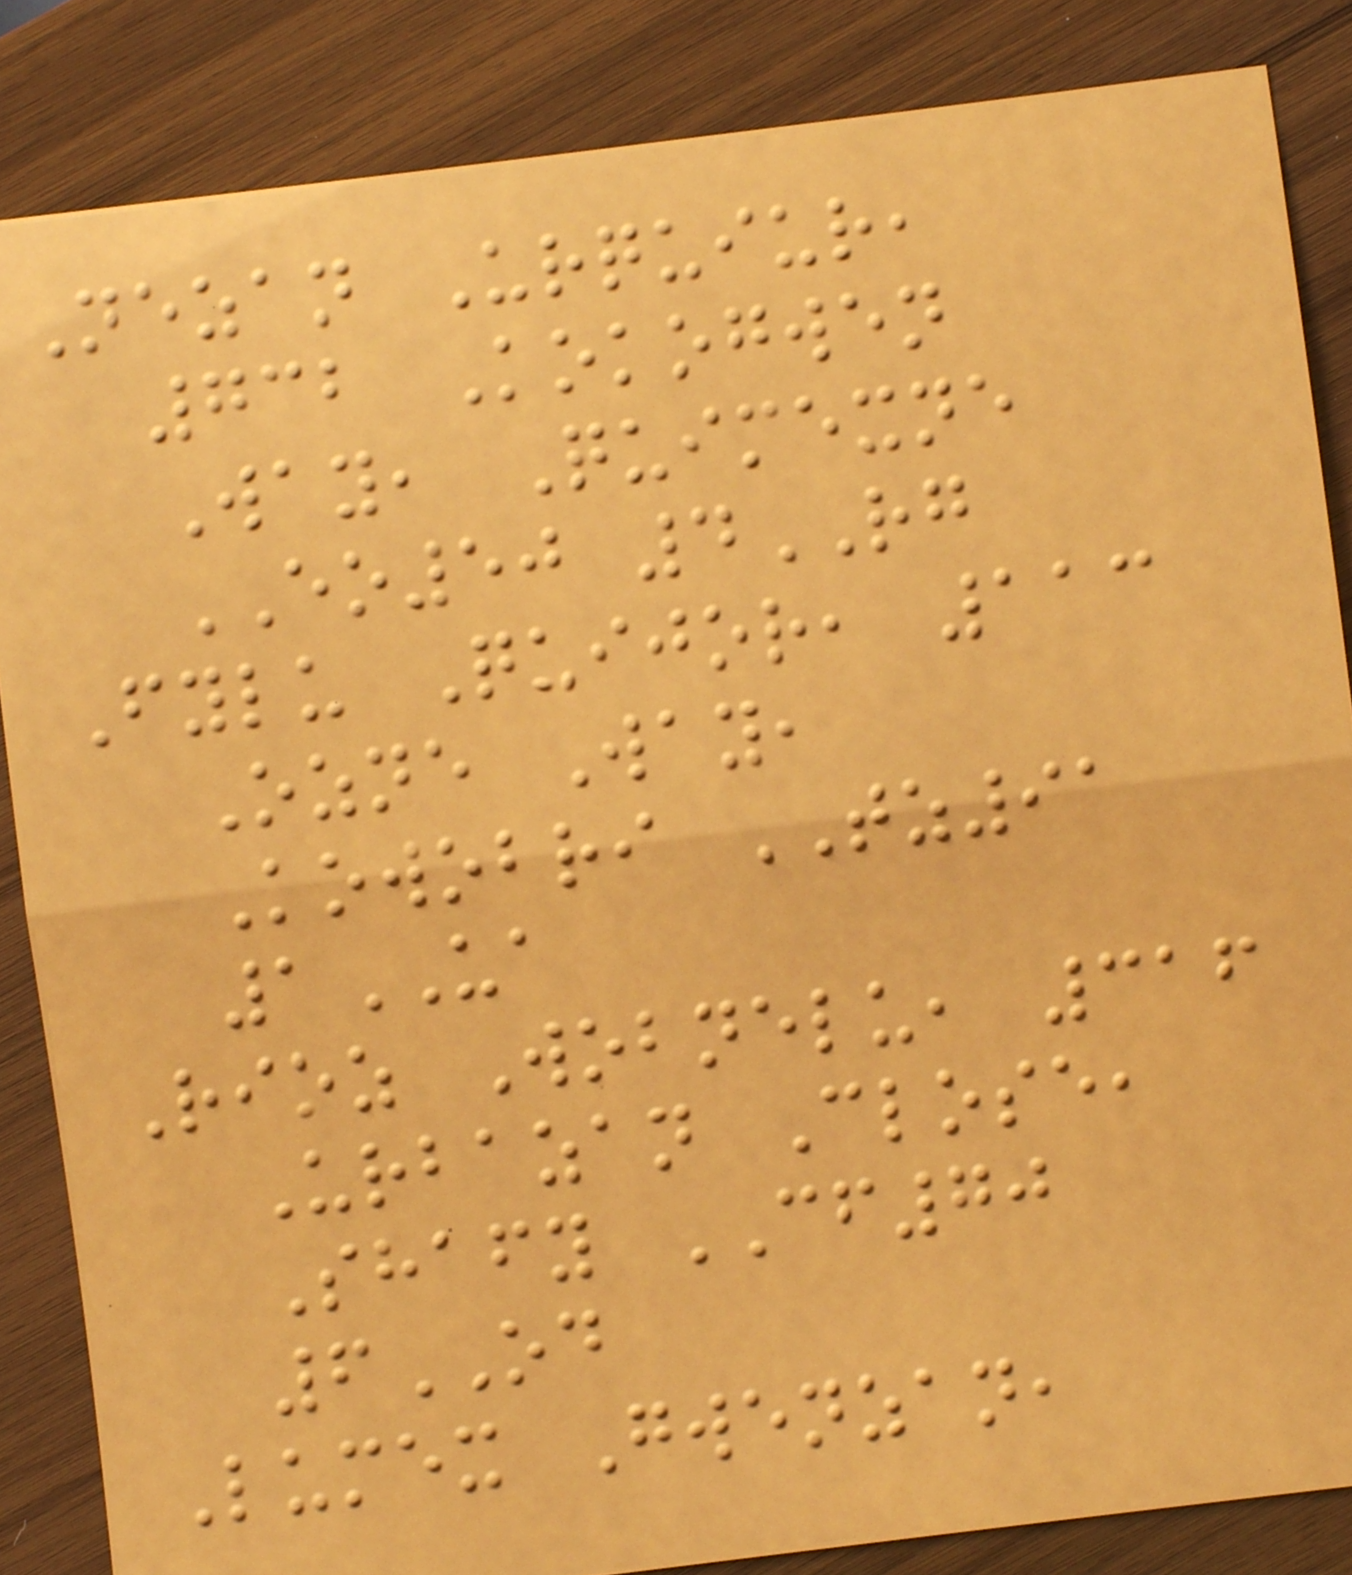Nezan Urquiur,
732 Kokogwen
Way, Quimexne
EO50 4RG
Fylu Quijor, 113
Ozne Way,
Kowobri TZ91
1UA
Rioz Wobnelu, 316
Urbazan Close,
Shafy CF70
6OD
Lumex Gwenzan,
